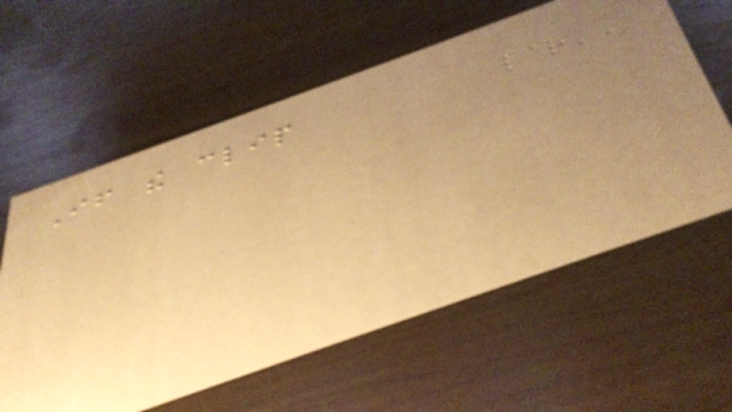If the clip
